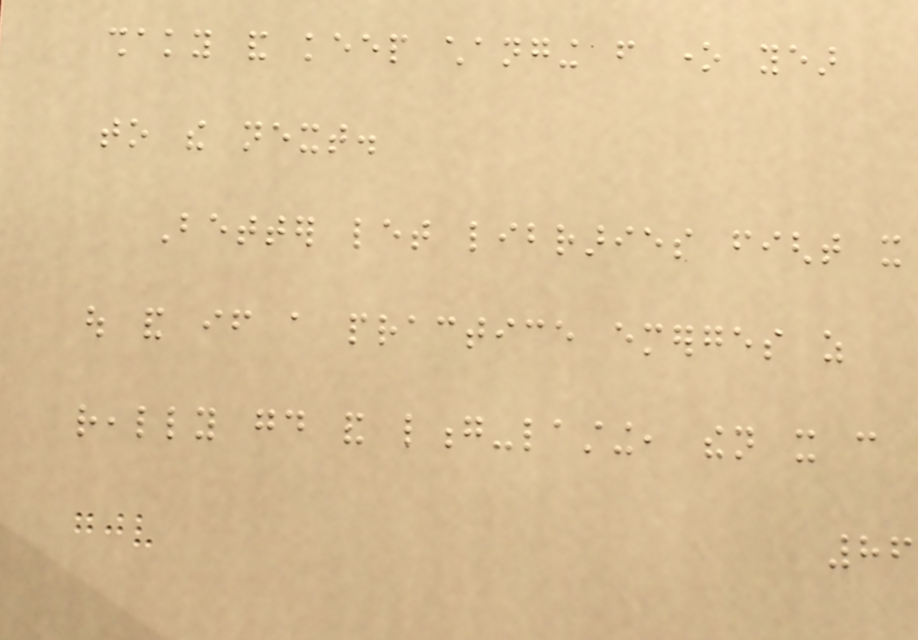shaky and keep changing from one year
to the next.
Better let libraries fight it
out and if a practice emerges as
really good and long-lasting, then it can
86
